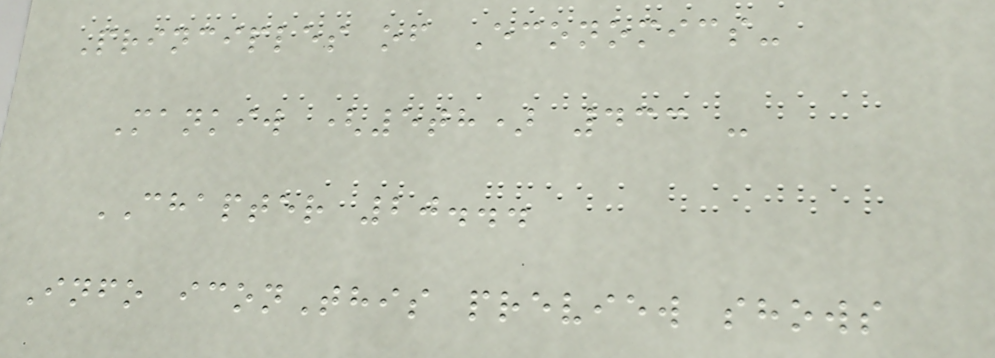Principles of Economics-
Mankiw (5th) 433 -
CHAPTER 20...
Info iconThis preview shows
